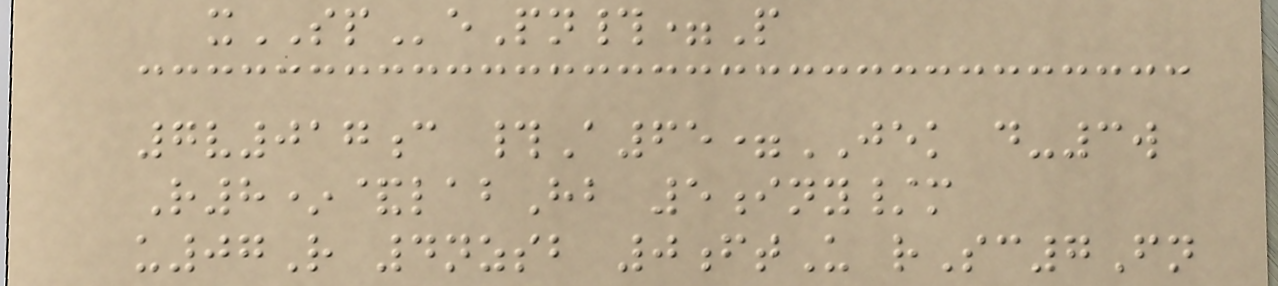xSPePn#=P
7v017c #A65=JEK d-3w
R8*&labHb 5iny/m
u07R 4nzsb 0ftU rSc7Fn
